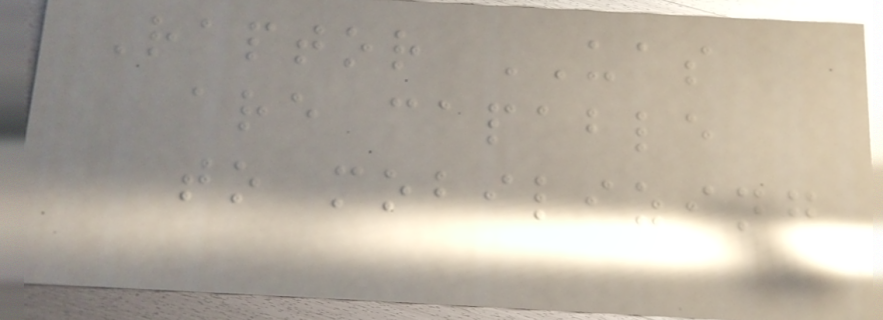Raptor UAS
are capable
to mobilizing
